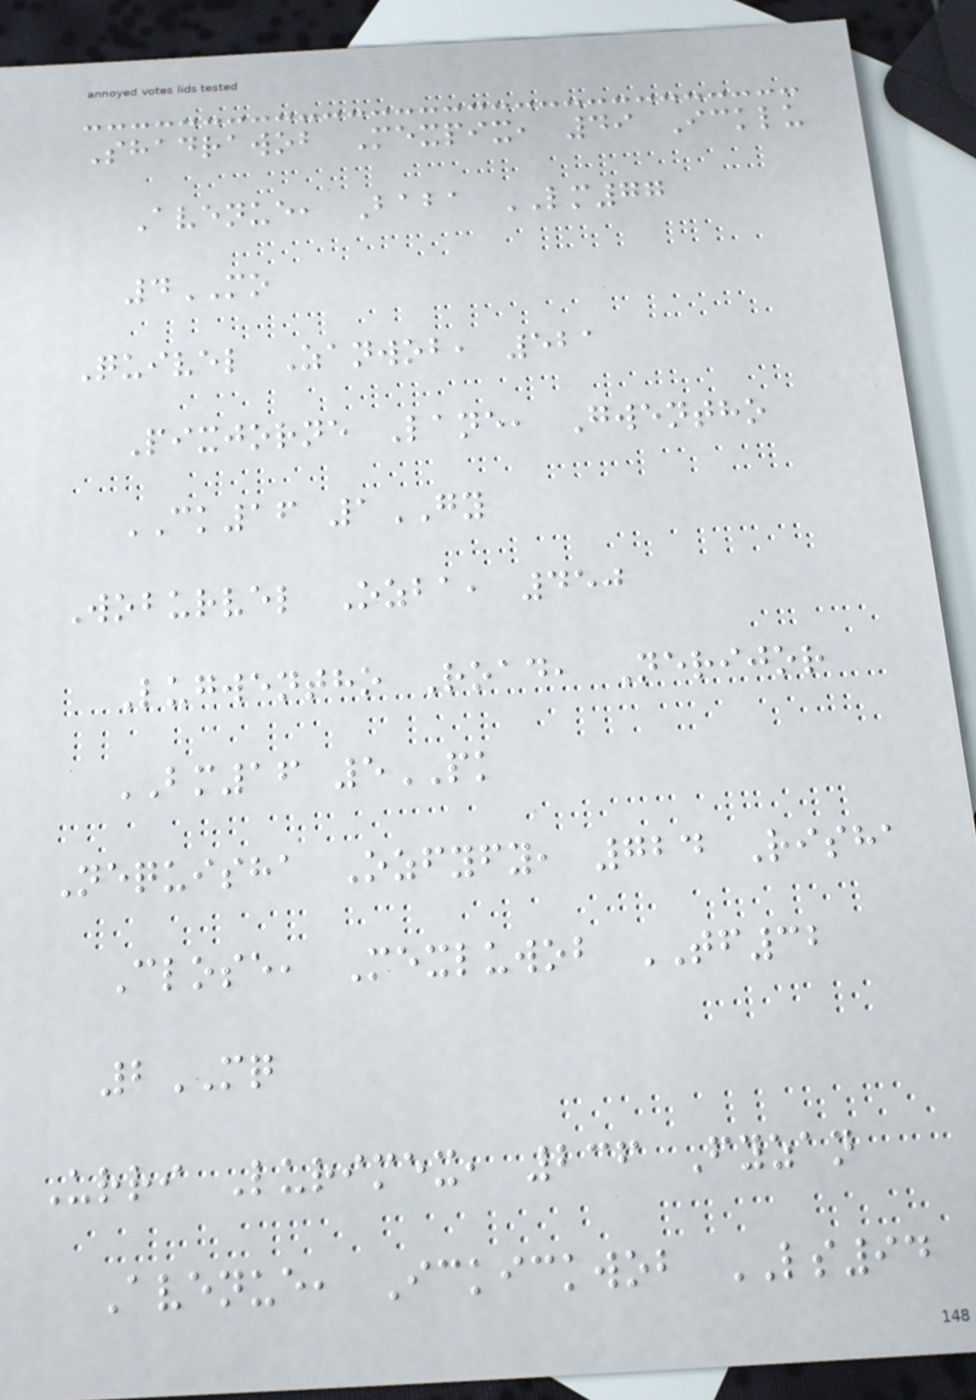Shadrawob Mexpix, 49 Icklu
Avenue, Baba LM77
4MO
Quivel Zanwob, 521
Pixjorne Lane, Gwentho
CK16 1GY
Woburvel Ozba, 450
Lugwentho Road, Nerijor
BM16 5PK
Nequisha Ozfyfy, 724 Risha
Close, Mexluwob TF32
2MQ
Urri Lurimex, 236 Fyzan
Avenue, Ickickwob LS94
